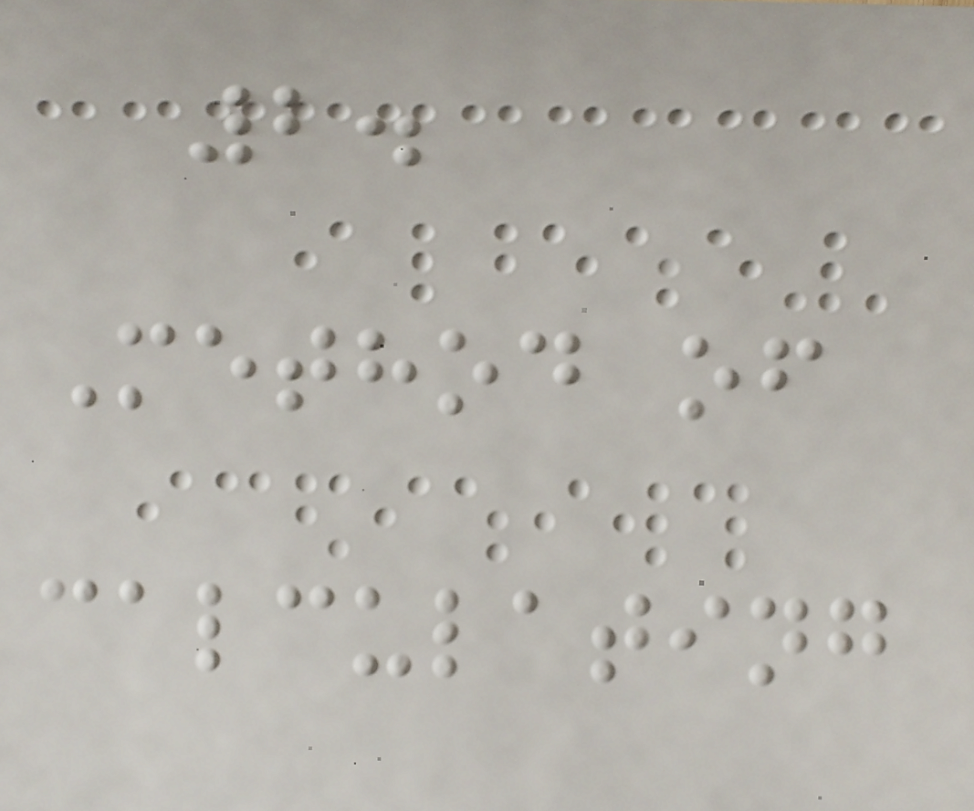2.
Method of
calculating
